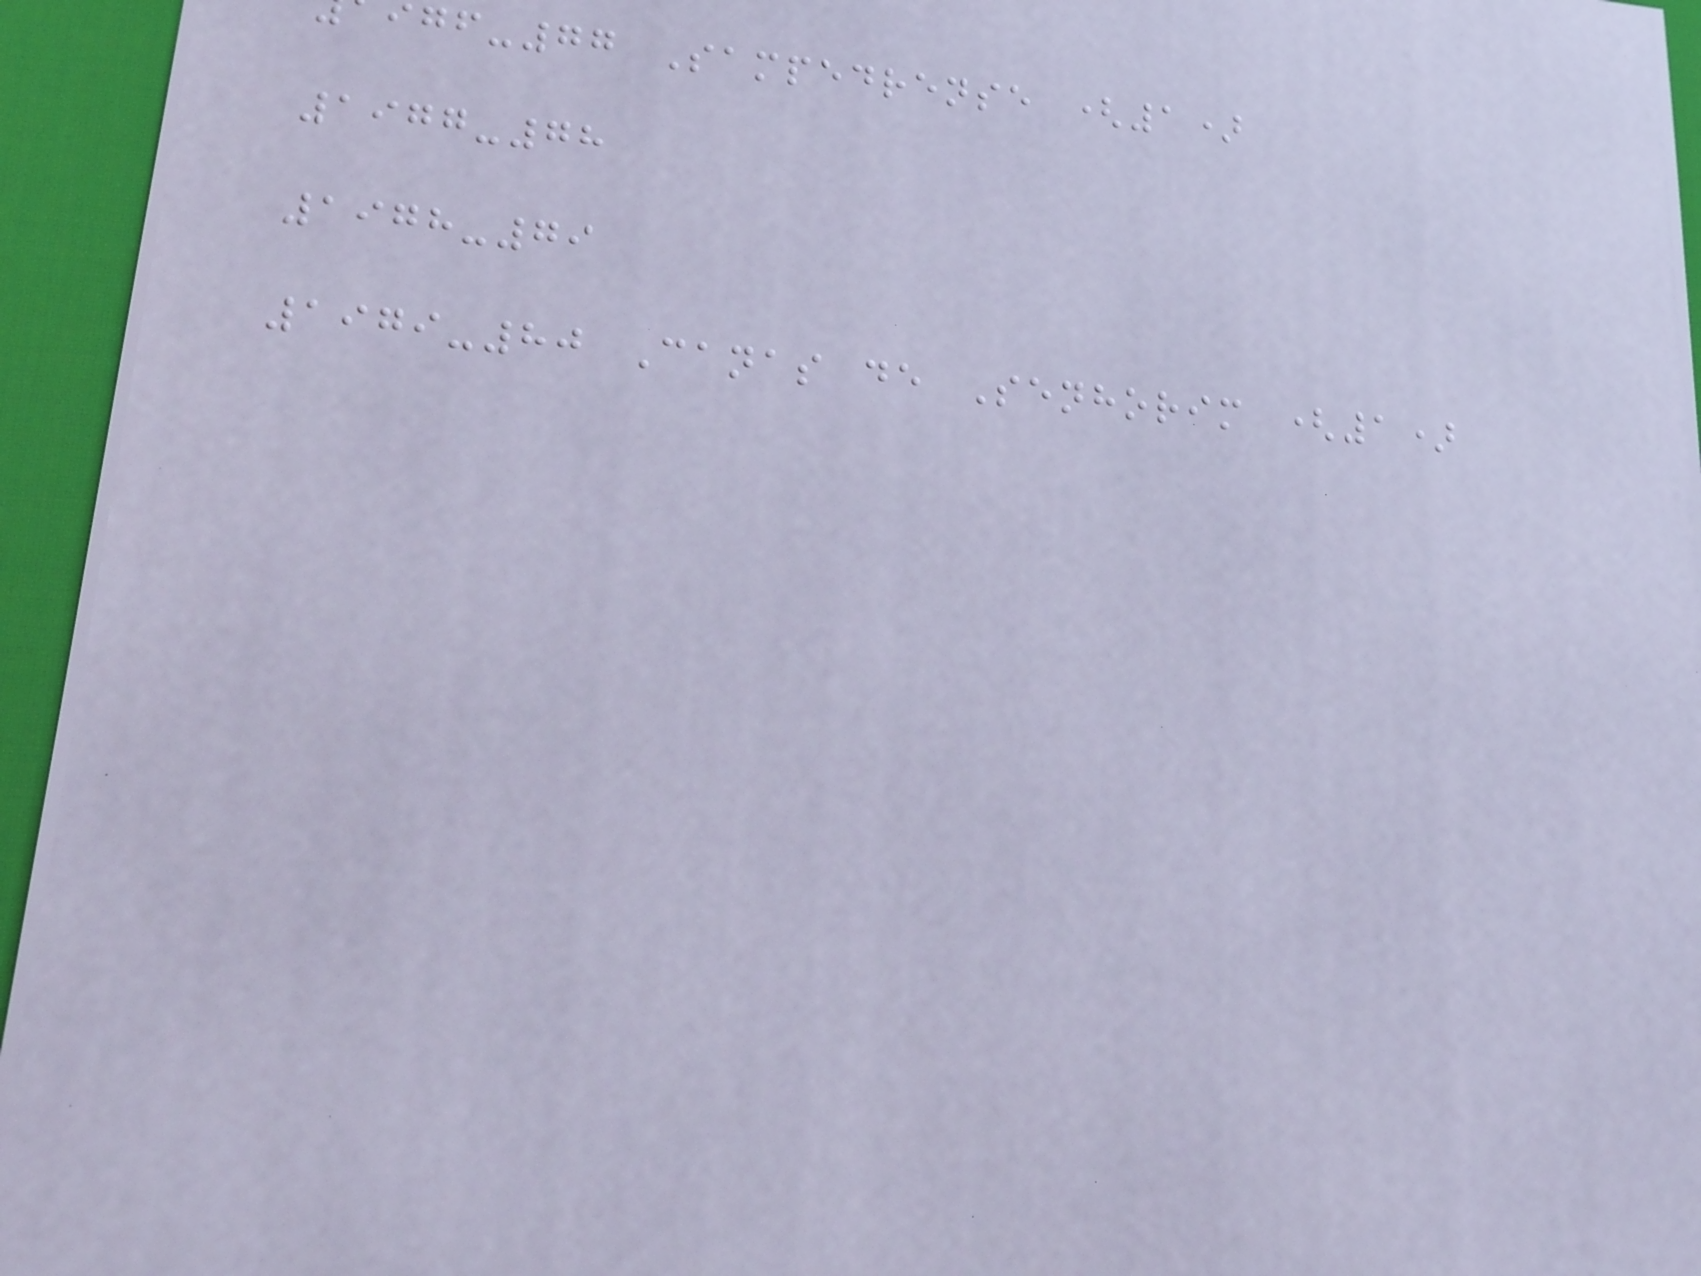-77 Sampedrense (1)
1977-78
1978-79
1979-80 Canas de Senhorim (1)
